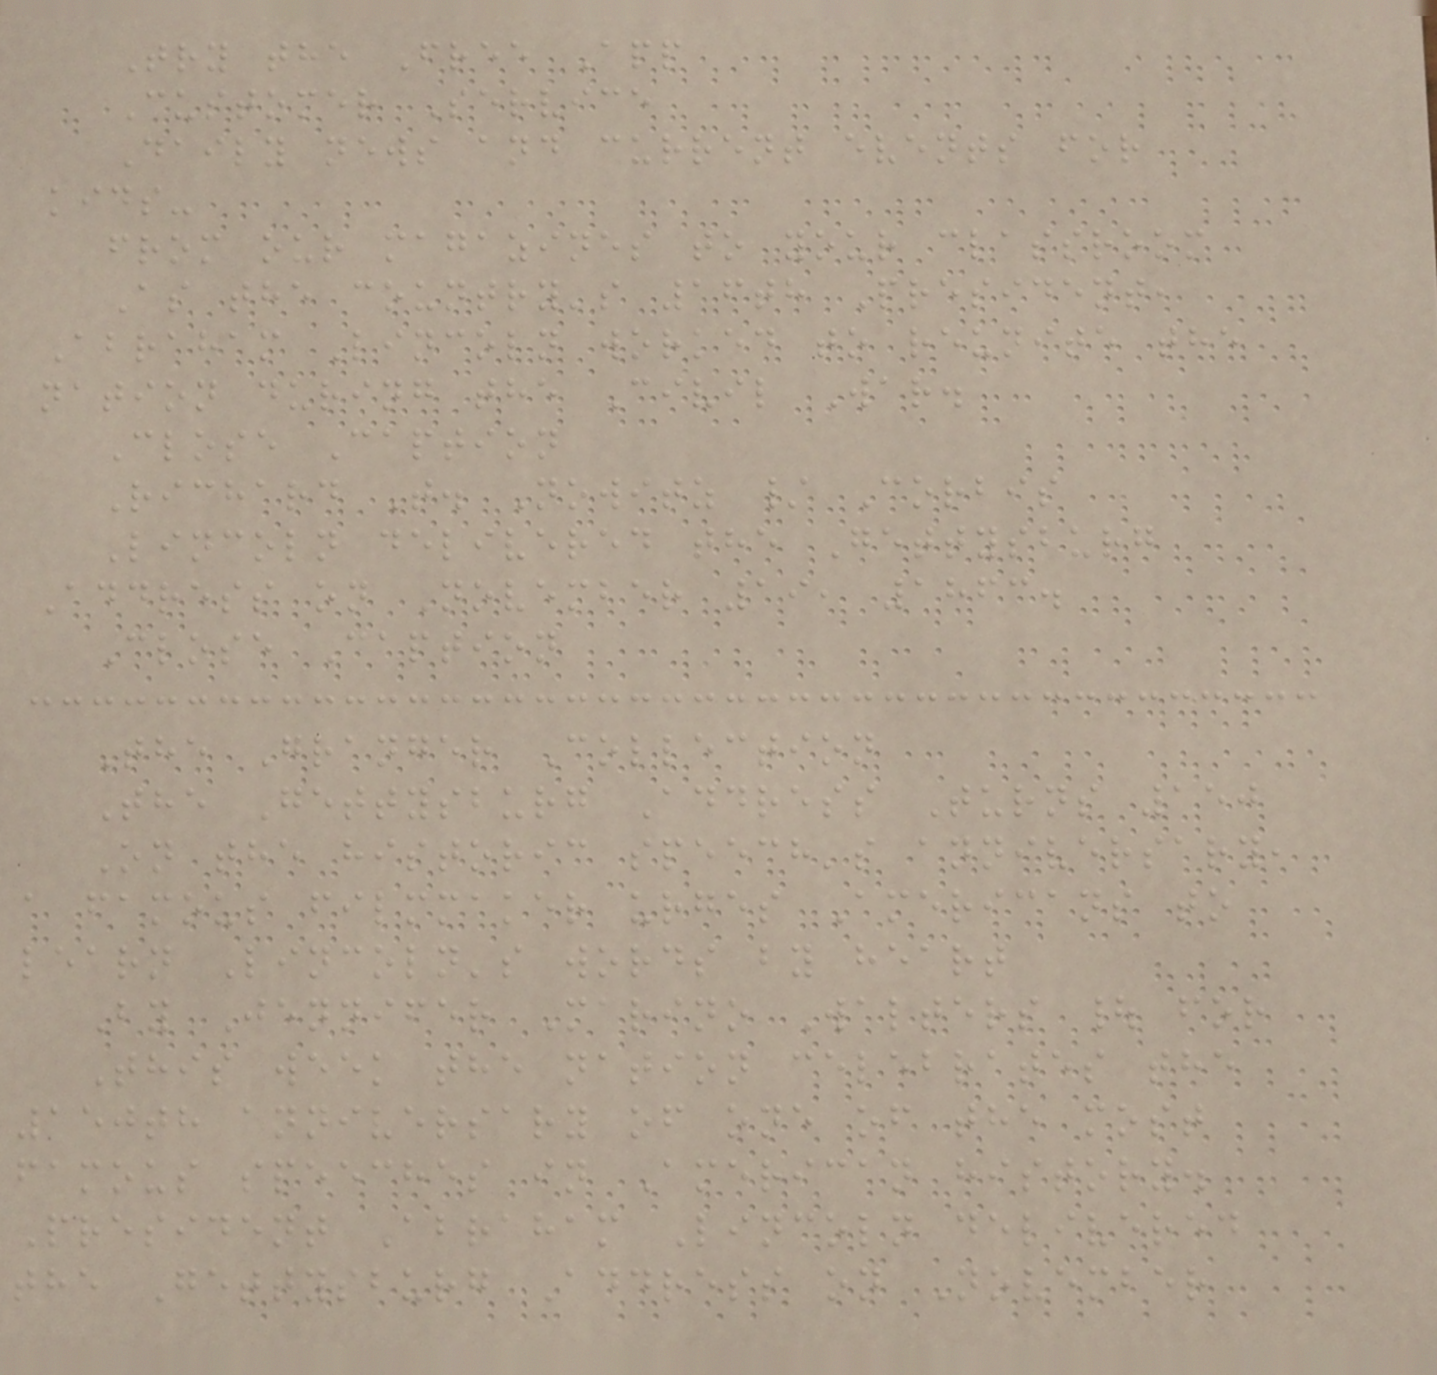Try the Free App
Customer Service
Daily news and current events for
kids-
from our magazines to your classroom
As the country's 16th President,
Abraham Lincoln worked to reunite the
nation during the Civil War.
Close Caption
Richard T. Nowitz / Corbis
Lincoln delivered the Gettysburg
Address on November 19, 1863.
Close Caption
The Granger Collection
The Gettysburg Address Turns 150
On the historic speech's anniversary,
a famous filmmaker urges Americans to
learn Lincoln's words by heart
By Jennifer Marino Walters | for
This week the nation celebrates the
150th anniversary of one of the most
famous speeches in American history.
President Abraham Lincoln delivered
the Gettysburg Address on November
